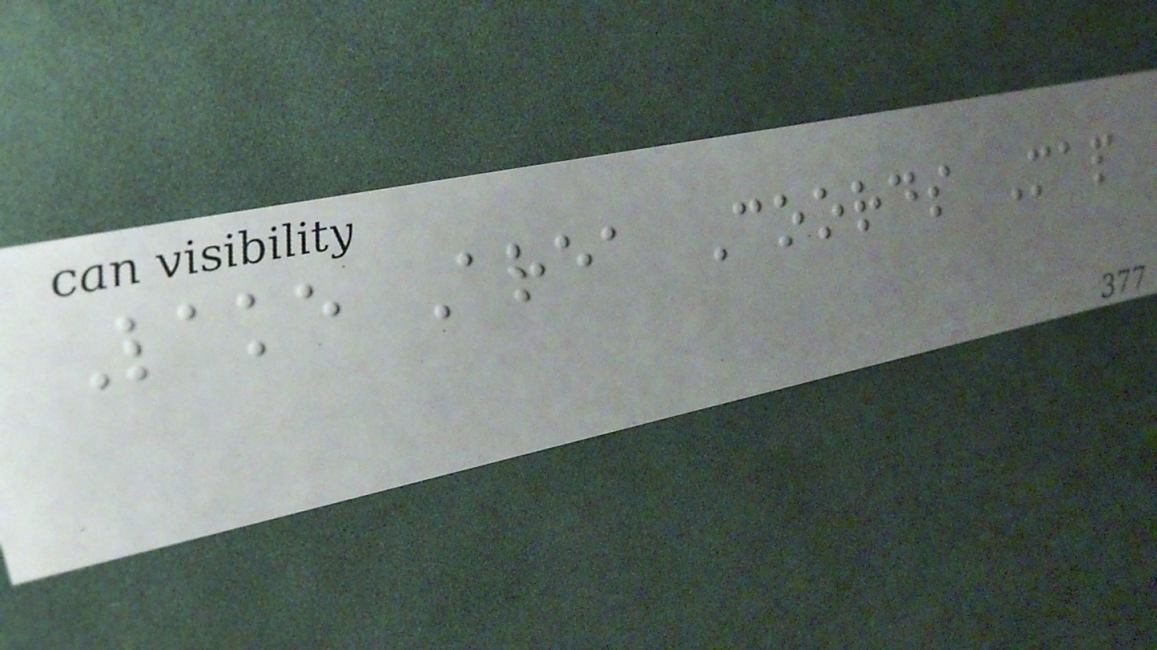Lake Area Coords Map
